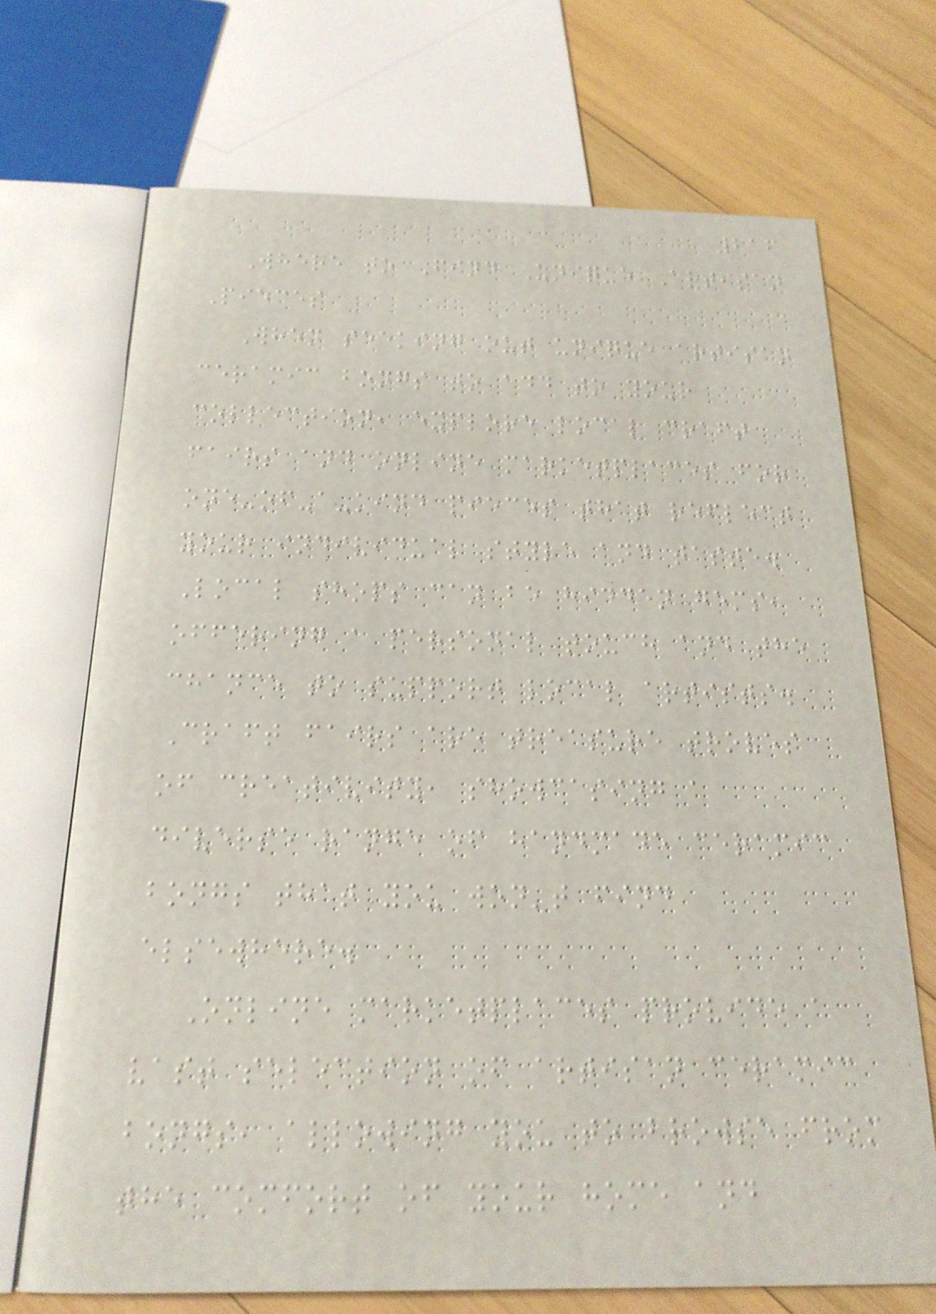216
Where to Find Unique Artisan
Pieces
When seeking out unique artisan
ceramic bongs to add to your
collection, explore local craft
fairs and online marketplaces for
one-of-a-kind pieces that reflect
your individual style and taste.
Local shops can be hidden gems,
offering a personal touch and the
chance to support local artists.
Craft fairs are treasure troves
of creativity, showcasing a
diverse range of handmade ceramic
bongs that you won't find
elsewhere.
Online marketplaces provide a
vast selection of artisan ceramic
bongs, allowing you to browse from
the comfort of your home and
